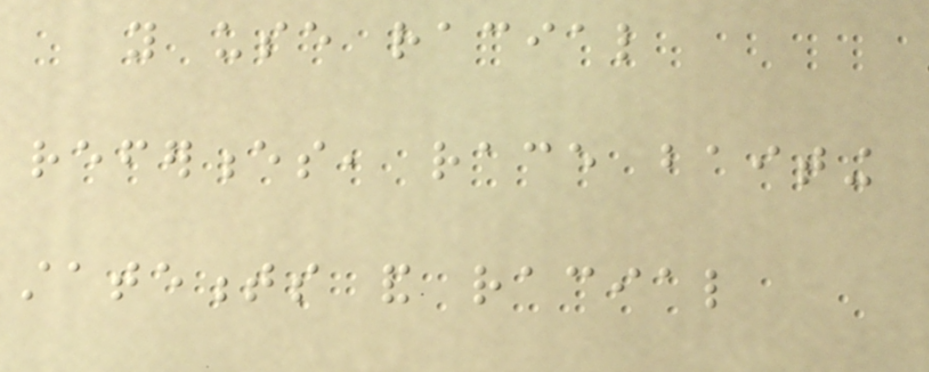you use racial
references, race baiting
statements and racial
